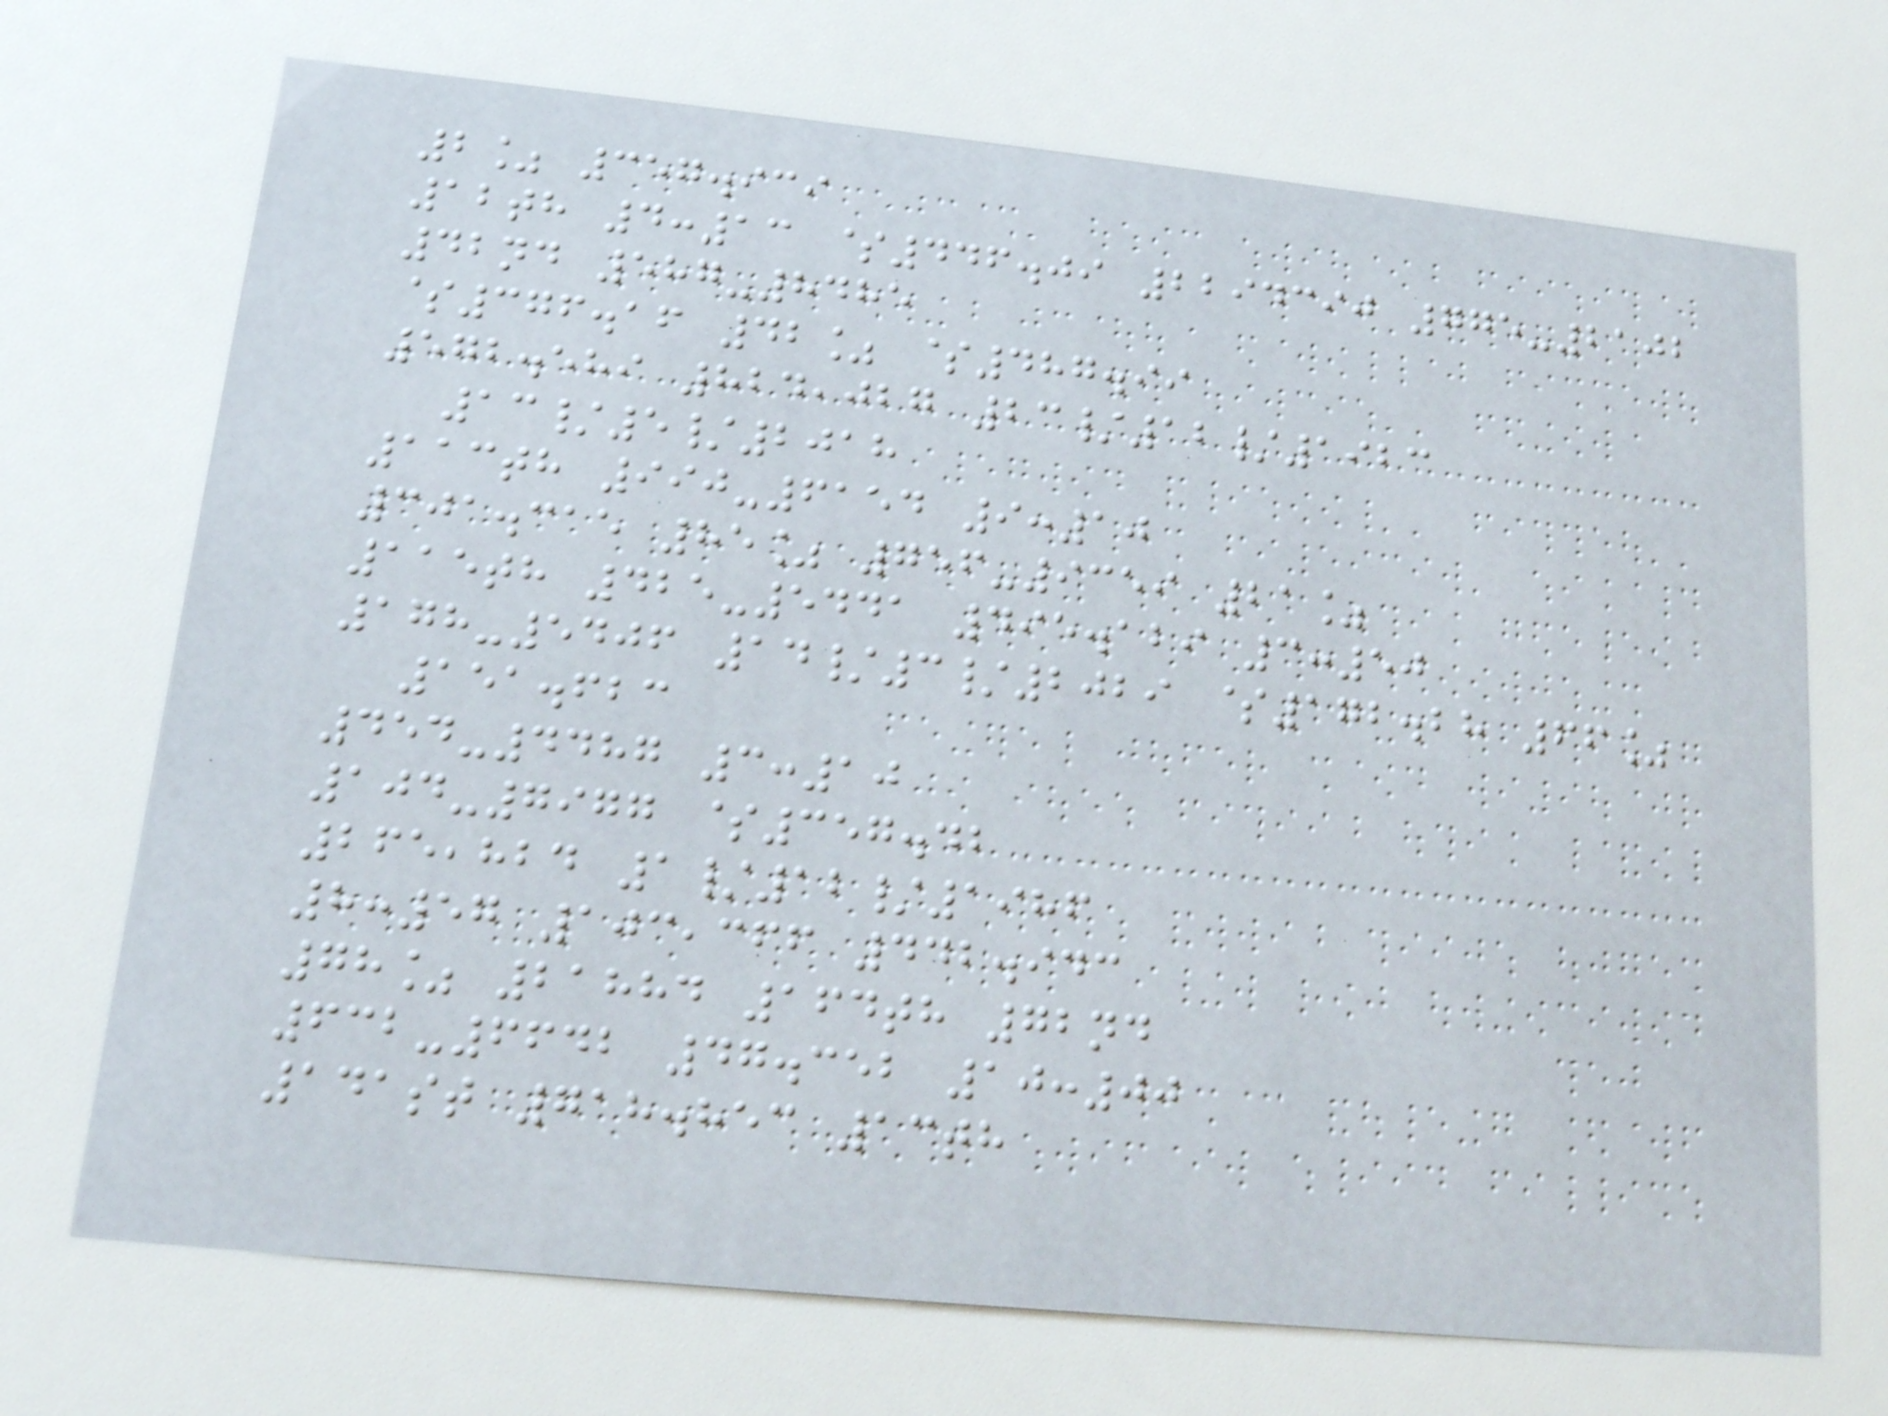2% 357.939
12th 4:13 $446.09 2294390 775-2102
42nd 587-8485
$376.16 42% $487.99
572.589 824,027 23/12/1923
13/5/2018
113th 990-6154 9:10
301.315 85% 756-9359 21%
115th 425-5441 495.129 3:50
178-5406 14/3/2029 $172.28 66%
151.623
454-4487 3:10
104-7977 $357.42
265,824 1/12/1986
8:57 103,366 442.943
78% 21884 164th 72nd
632-6642 47.352 10:00
141st 718.853 13th
